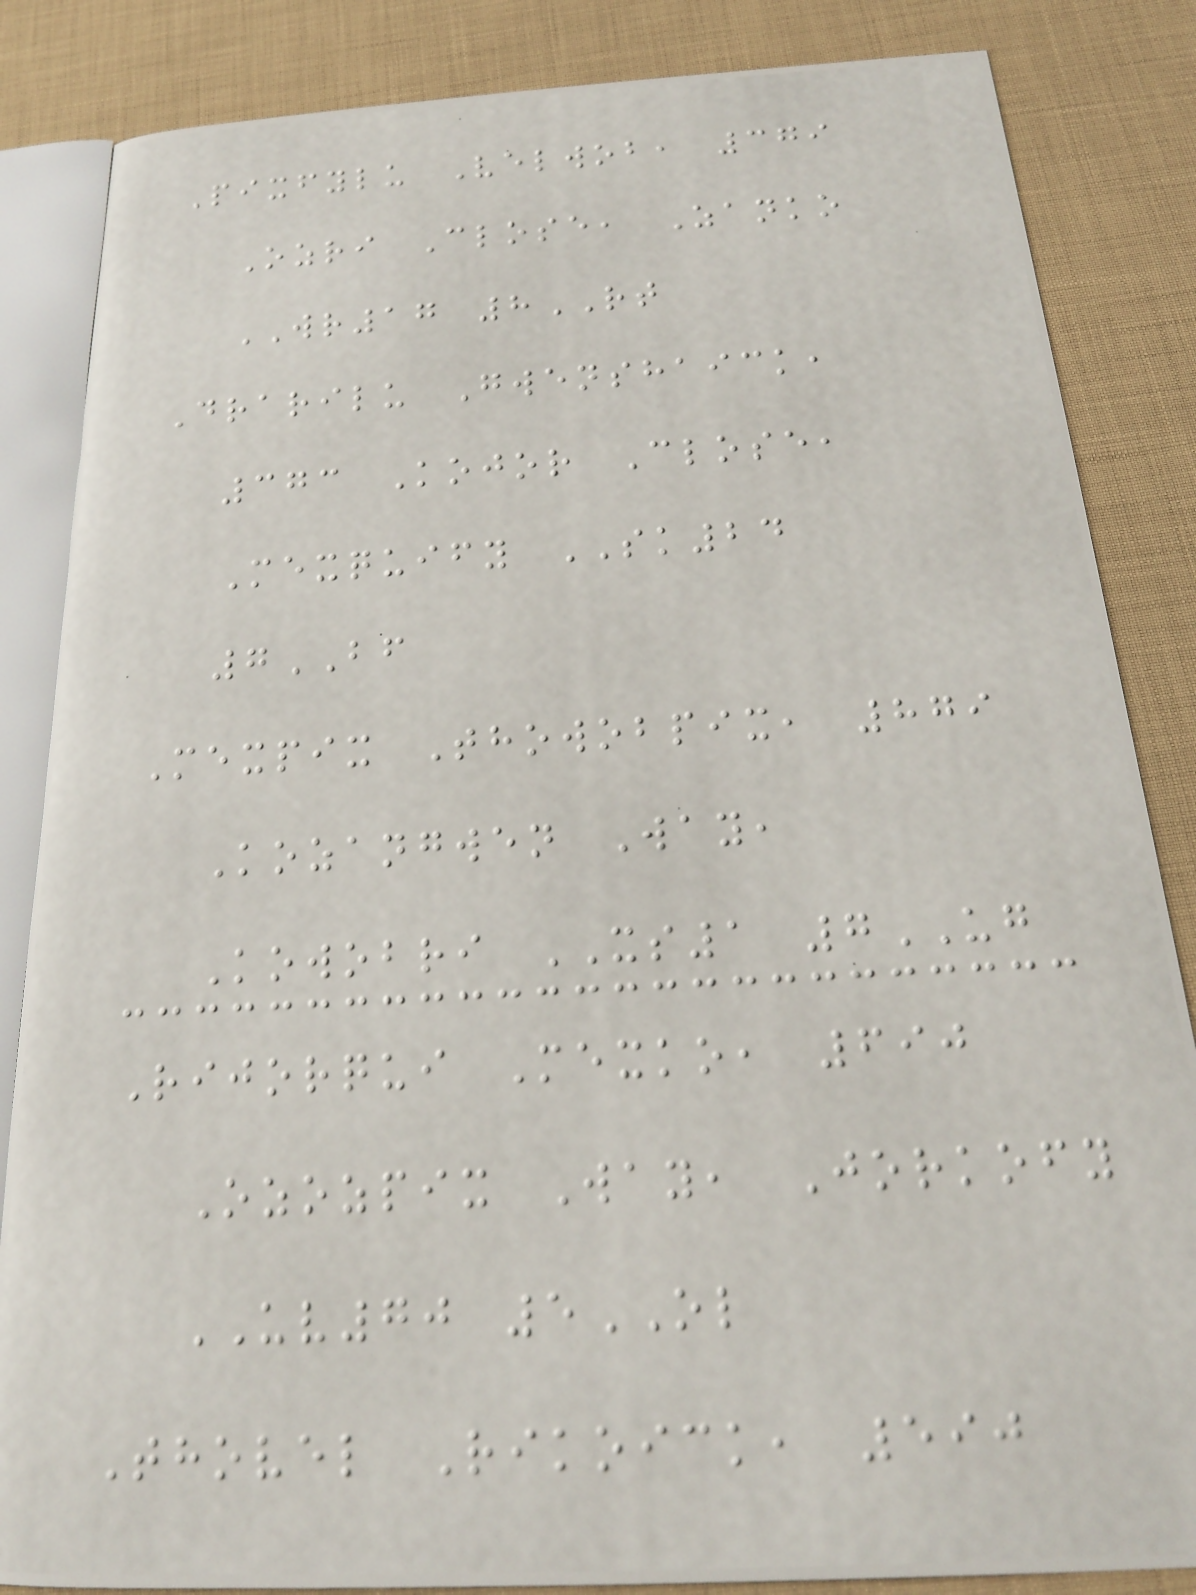Pixfylu Velwob, 379
Ozri Close, Zanko
WR17 8RT
Drarilu Gwenshaick,
373 Kojor Close,
Mexquify SK24
7BF
Mexpix Thowobpix, 879
Kozangwen Way,
Kowobri XS1 7UG
Rijorqui Mexko, 690
Ozozpix Way, Jorkofy
UV70 5OL
Thovel Rikoick, 590
